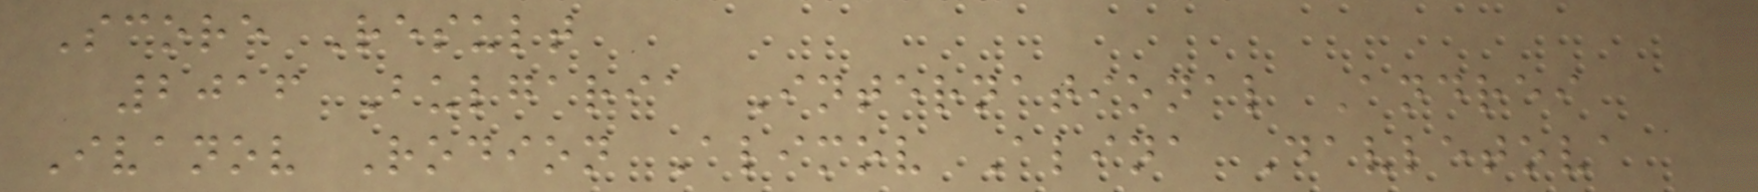Score Result
2016 Bulgaria International Andrei
Ivanov Rodion Alimov Alina Davletova
